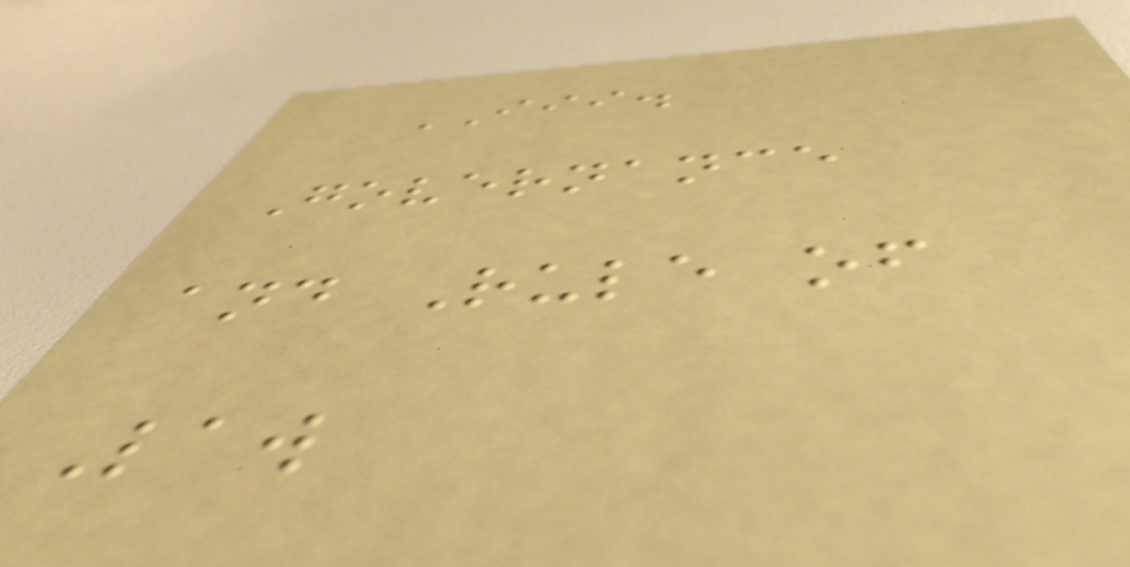III.
Governance
and Rule of
Law
